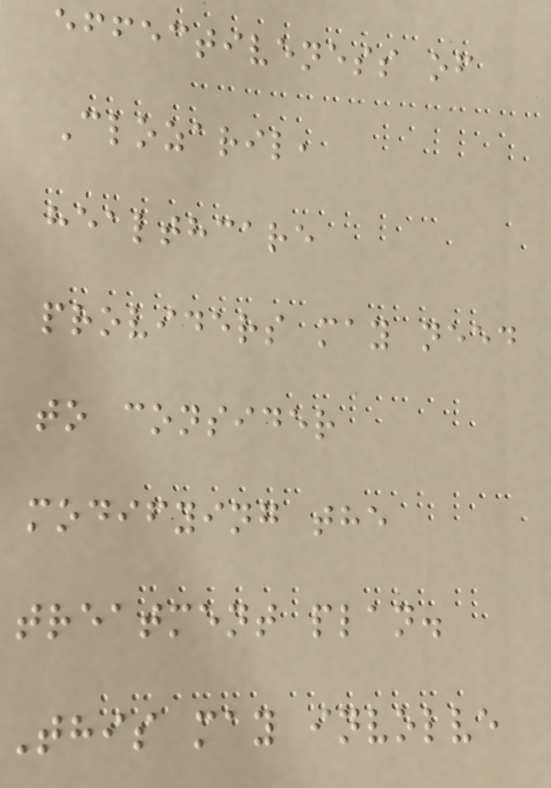effectiveness of
Clozaril,
healthcare
providers may need
to consider
modifying the
treatment plan.
This may involve
